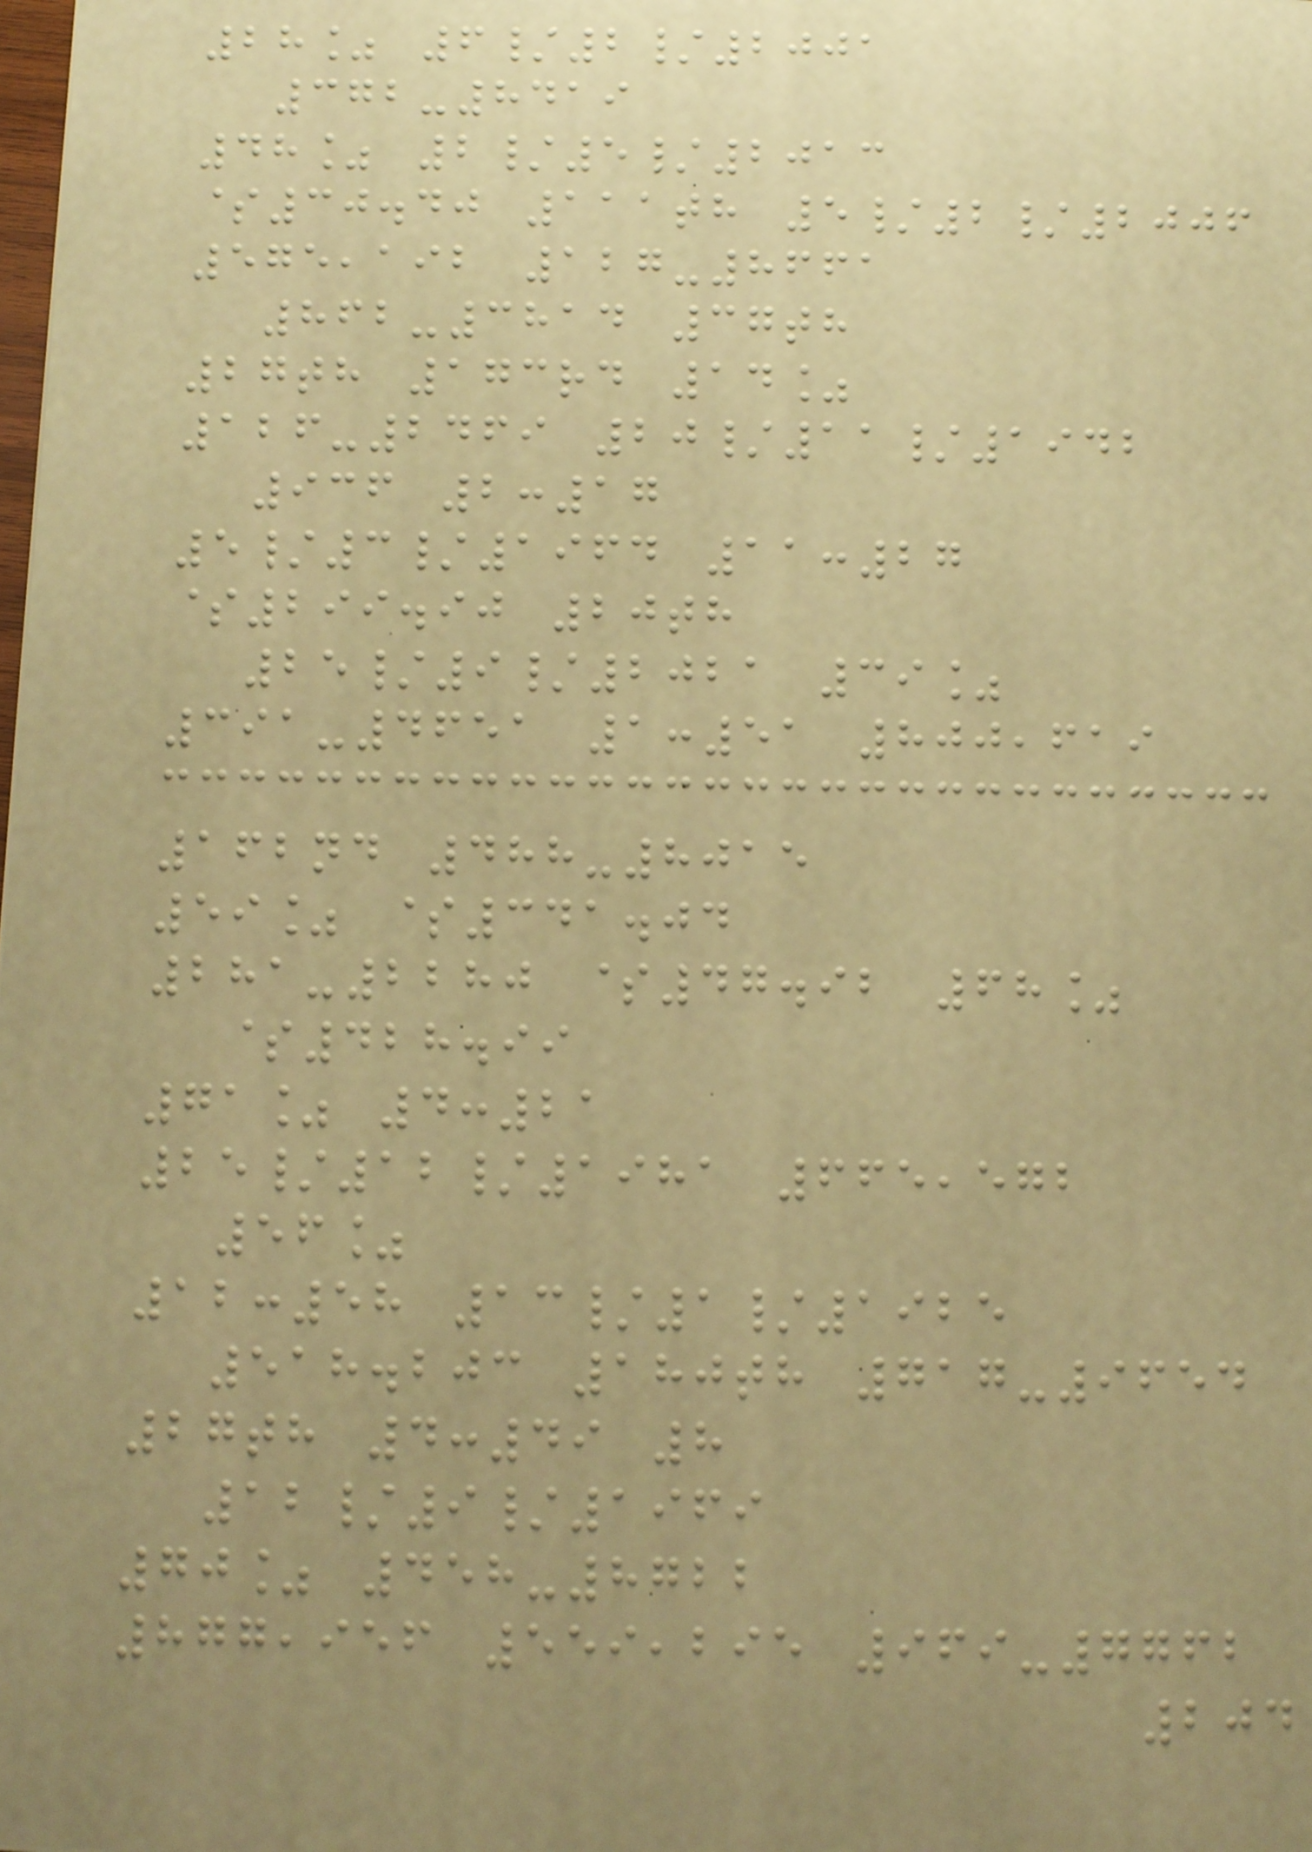28% 6/2/2001
372-8419
48% 2/5/2013
$30.40 111th 5/2/2006
575,192 127-8661
862-3814 37th
27th 173rd 14%
126-2469 20/11/1942
936 2:17
5/3/1964 11:27
$299.90 20th
25/9/2021 39%
391-4651 1:51 800,619
162nd 488-8015
59% $341.04
281-2280 $47.92 68%
$428.99
71% 4:21
25/12/1981 665,572
56%
12:58 13/1/1925
518.203 180th 717-9654
27th 4:49 8
12/9/1969
70% 458-8722
877,956 559,295 969-7762
204
